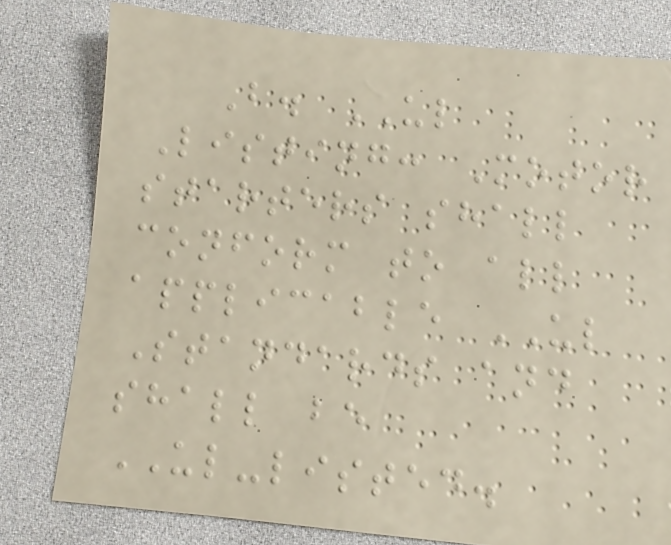B. UL
Listing: Motor
starters shall
conform to all
applicable UL
Standards and
shall be
UL-listed.
